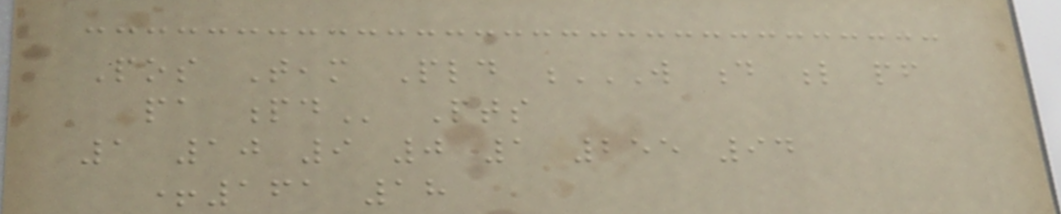Pos Team Pld W D L PF
PA PD Pts
1 10 9 0 1 255 94
+161 18
